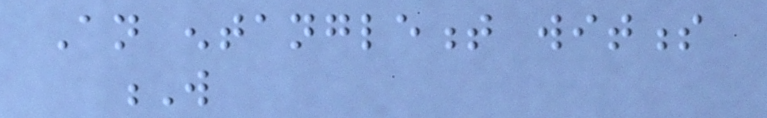An entanglement witness
W
